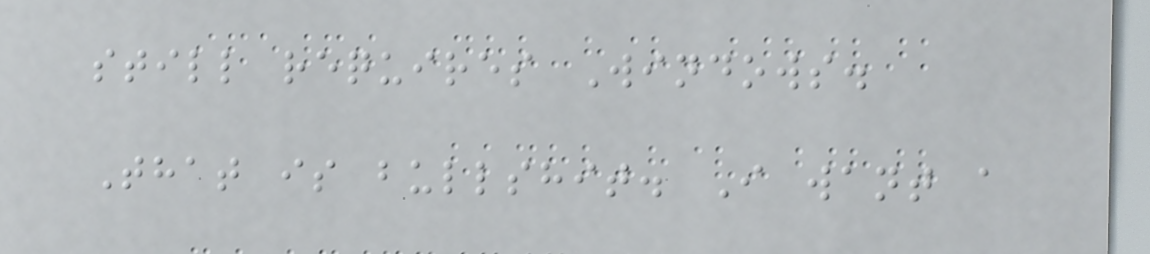still requires Windows.
That is bullshit. I want a
